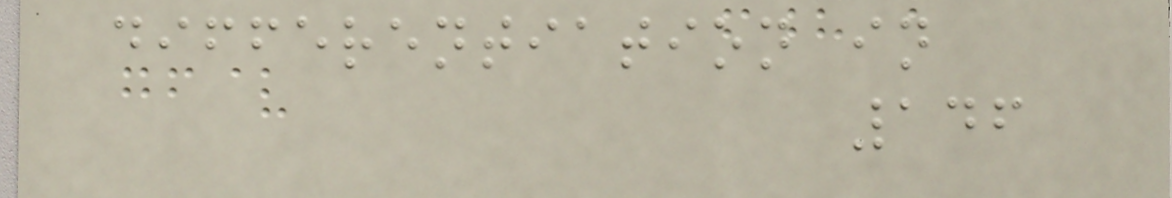differentiation in
146
